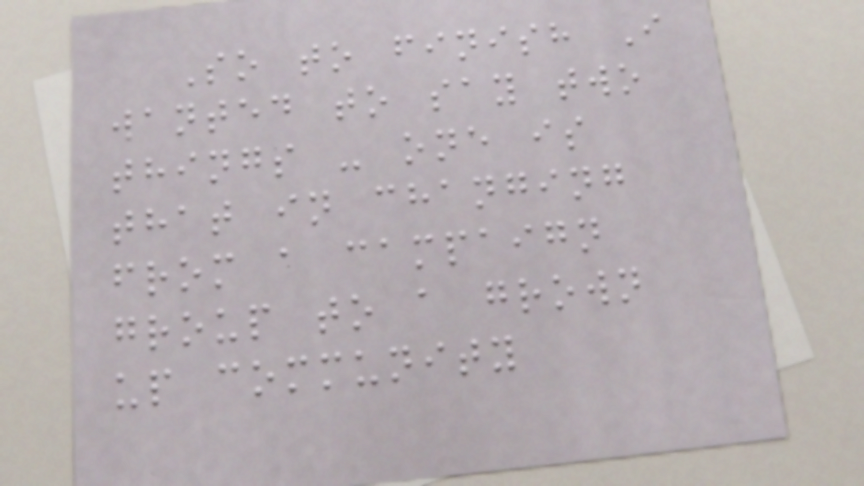So to finish I
wanted to say two
things - one is
that in changing
from a campaign
group to a grown
up community
